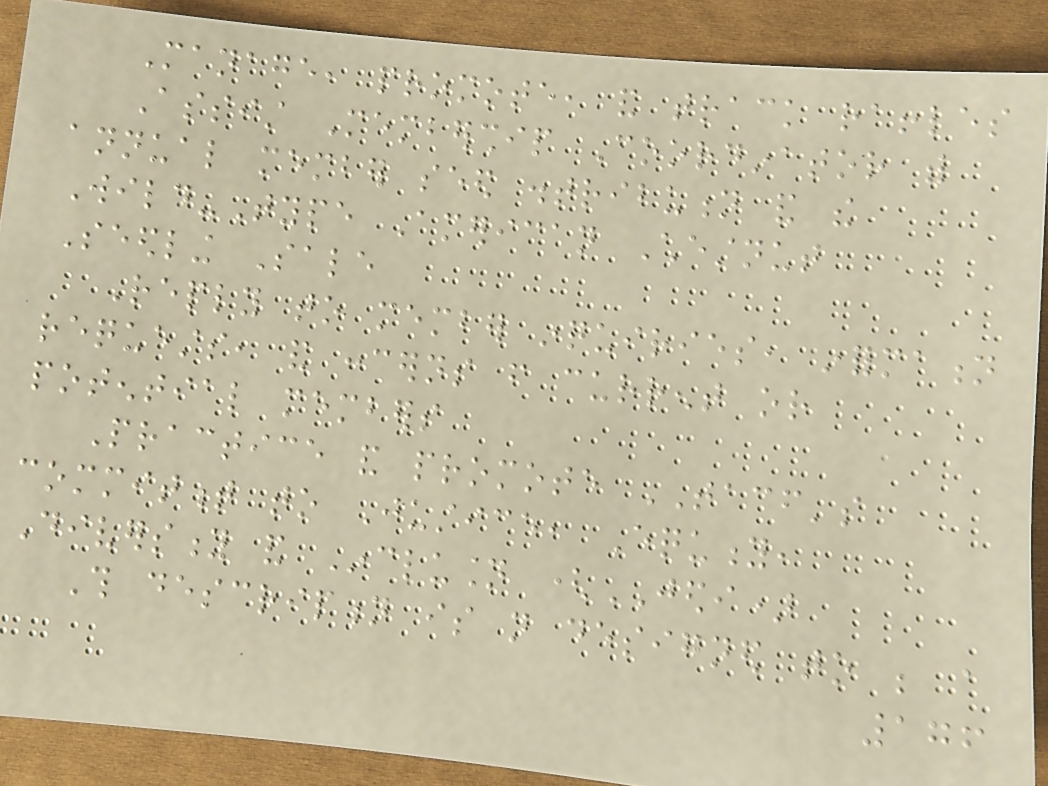Manage, promote, and track raffles
Assist Membership Coordinator with
annual member seed distribution and the
Wild-Type American Chestnut
Seedling Sale
Reply to member inquiries, information
requests, and concerns from current or
potential members
Practice and promote TACF's
commitment to Justice, Equity,
Diversity and Inclusion (JEDI)
This description is not designed to be a
176
